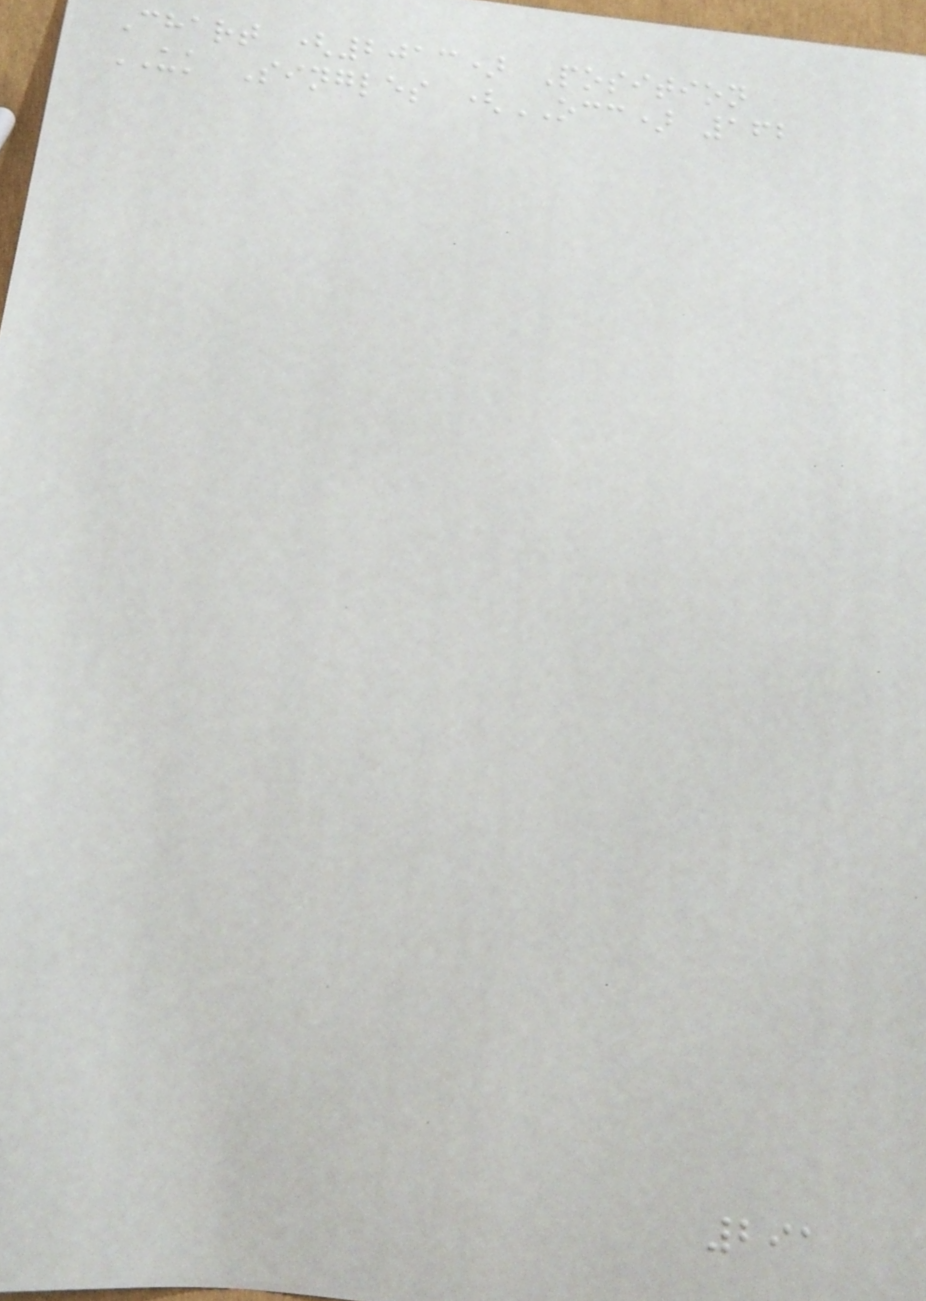Chart (2013) Position
UK Singles (OCC) 162
291
